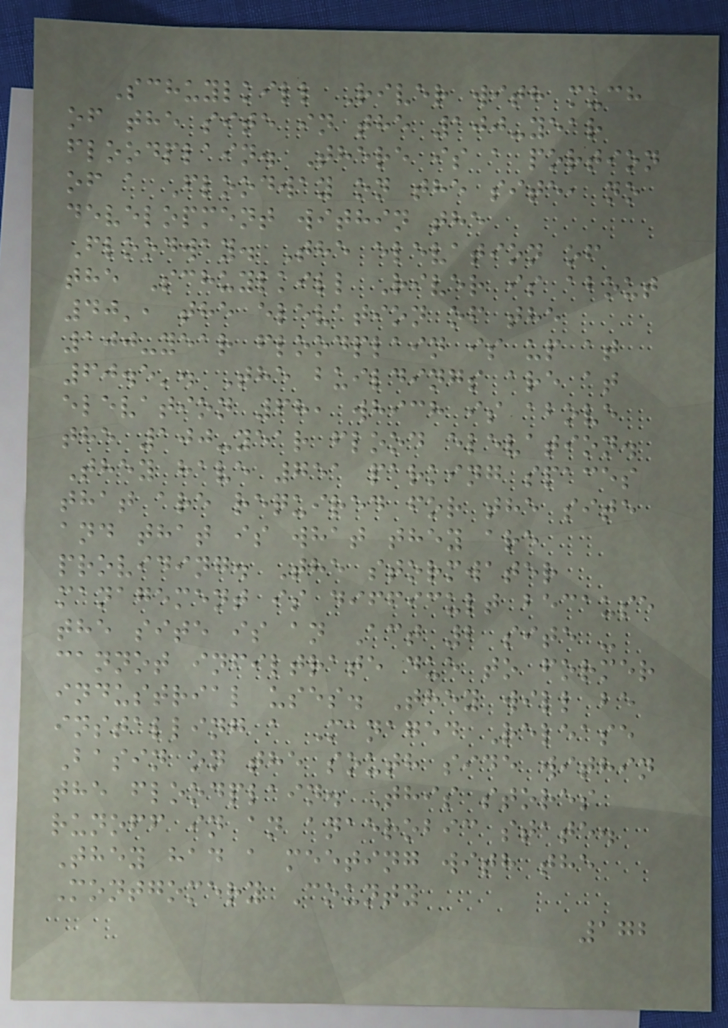Schuylkill River with much
of the site in the 100-year
floodplain. There is a portion
of a Floodway on the site, no
development within the
Floodway. The elevation of
the Schuylkill River is about
40', the elevation of the
100-year floodplain is up at
60.5'. The buildings are at
elevation 68, which is above
the 100-year flood elevation.
They have 751 parking spaces
that are required for the site
and that is what they are
providing. The stormwater
management is difficult because
the site is an Act 2 site -
cannot infiltrate due to former
industrial uses. They will be
installing a Managed Release
Basin on the south side within
the floodplain. This stores
runoff in an anaerobic state.
They had a meeting with the
Montgomery County
172
